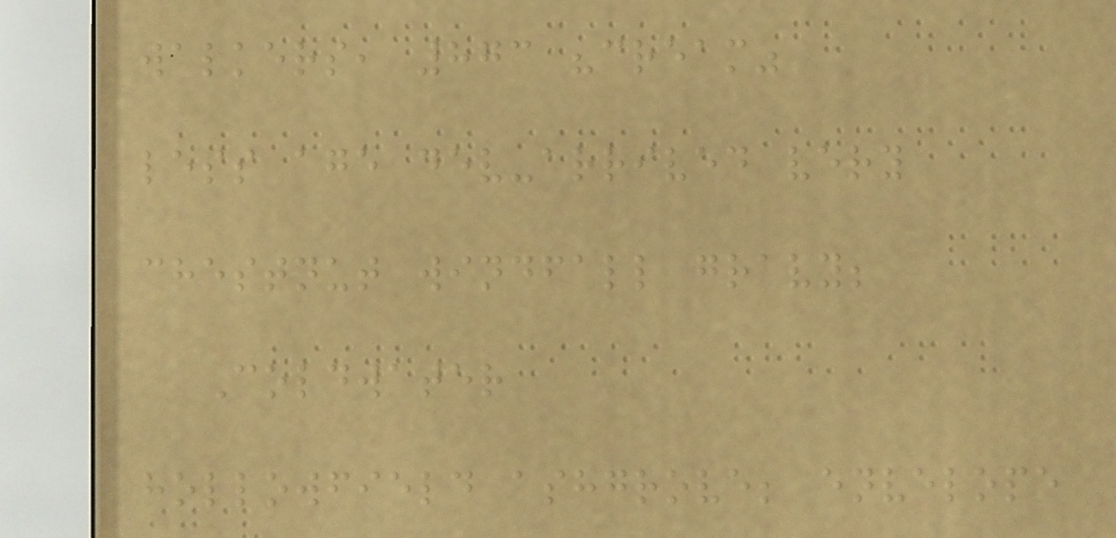walkers, 873 "cream"
less age dev-arrived very
chestnut windfall gravy;
Coldwater
hollowfield ashgrove; envelope
